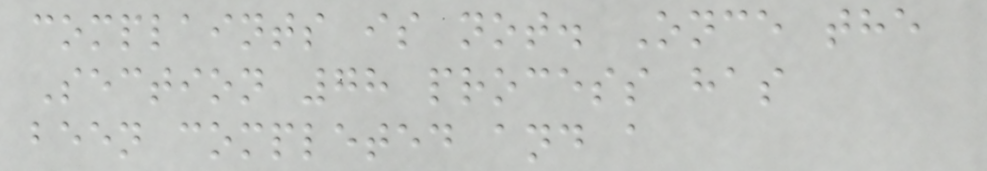complaints is not. Once the
Section 78 process has
been completed and a
